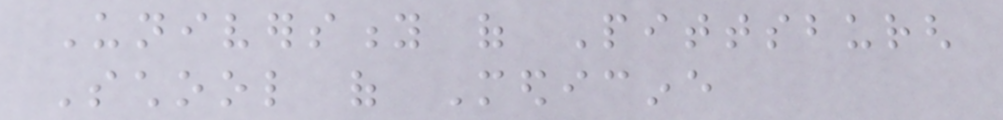University of Pittsburgh
School of Medicine
